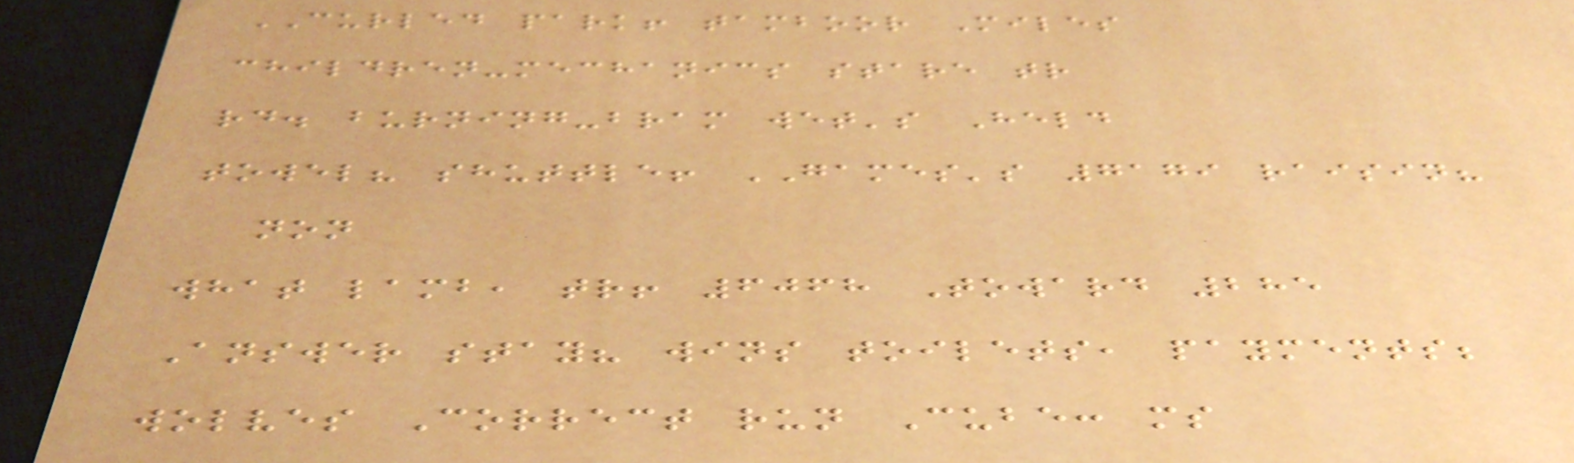CURLED park! tamboor Miles
children-mechanics stare tr
rd. burning-bram wet's Held
towel? shuttle! GAMES's 7179 raisin?
non
what lamb, tr! 6068 Toward 285
Answer stay? wins toilets, payments;
wolves Correct run Cube: ms
